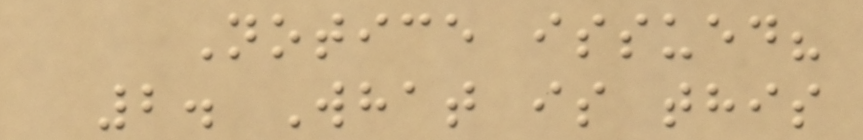Notice issued?
2. What is this
